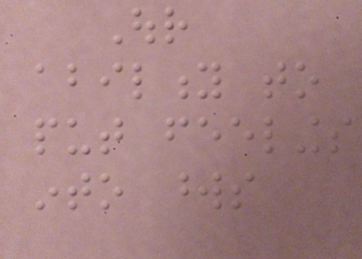Our
ability to
put feelings
into words
